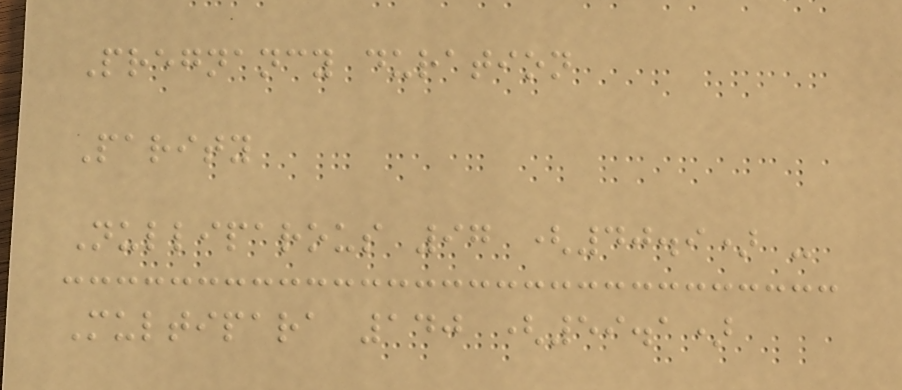Pregnancy duration
Parity
Nulliparous 97 (40.9) -
Multipara 140 (59.1)
